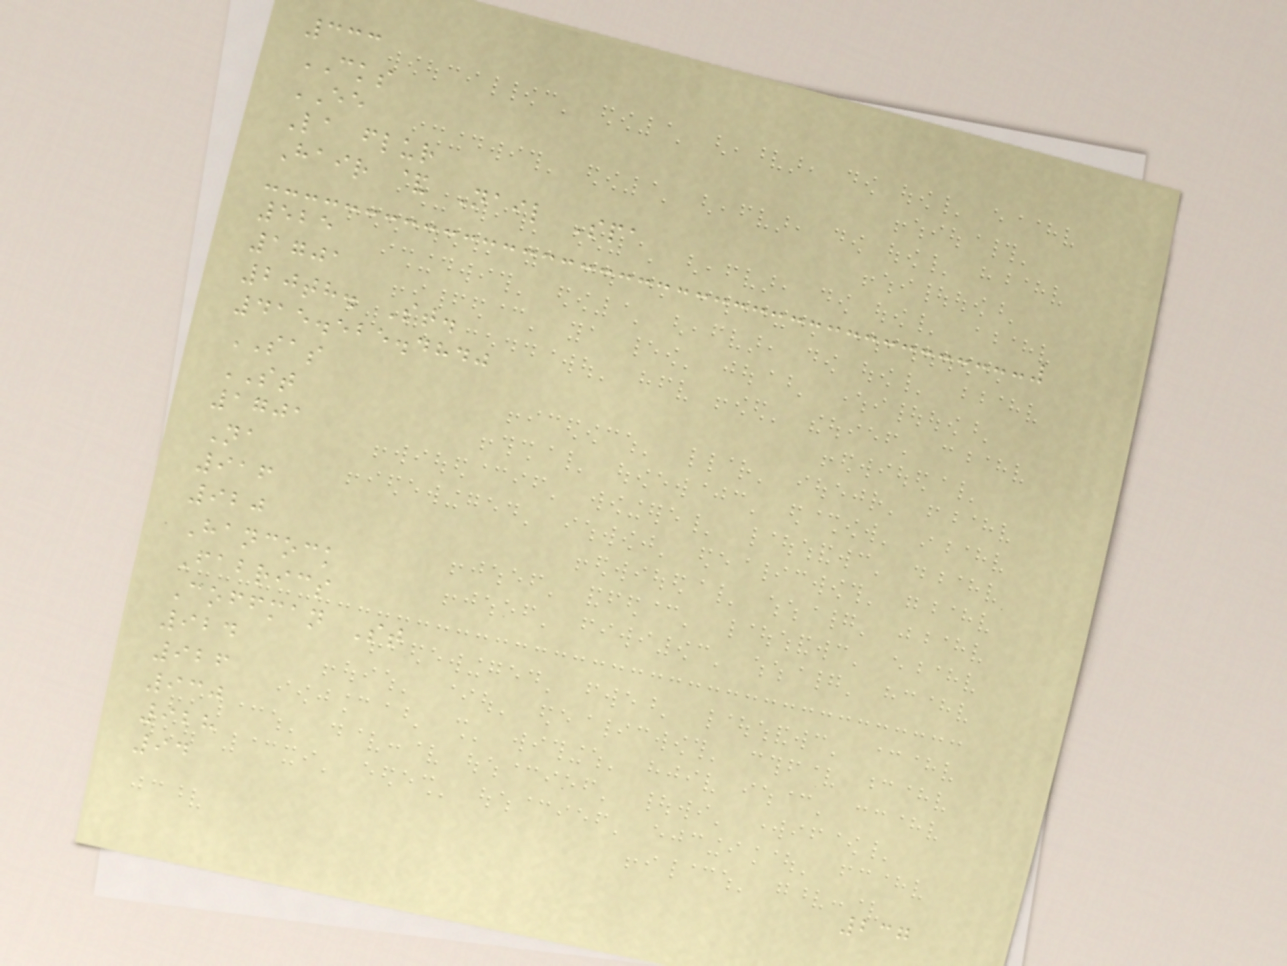333
CKS
EE
La flur
Hair & Nail Spa
525
1701
20th. St.
415.525.4840
SAS
ST
1701
Na
916
920
Hancock
Fabrics
Coffman St
924
926
930
928
94
237
